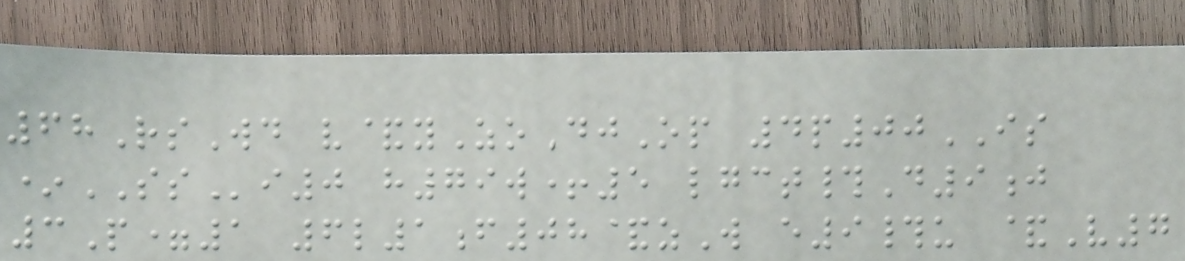68RsWd v&yZoDjOp 4p00IS
*SSi0 h79w+5 lgct#D9j
3P=1 6l1f08&zW e9#u &V7
